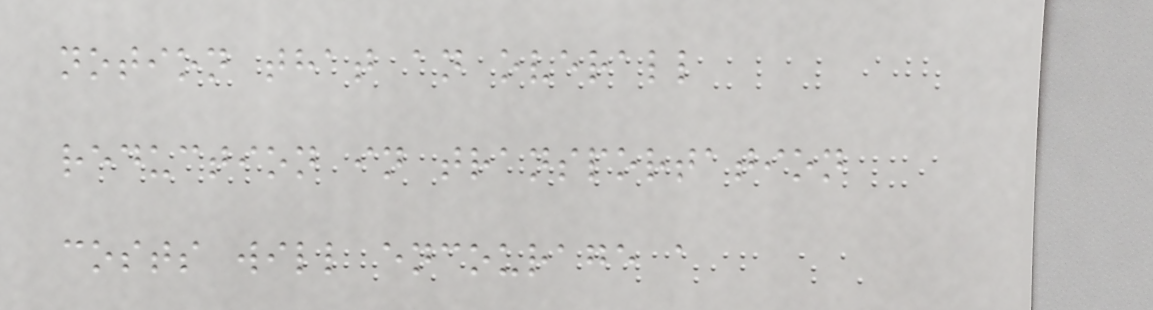notion that an overall
reduction in transportation
costs will encourage a
